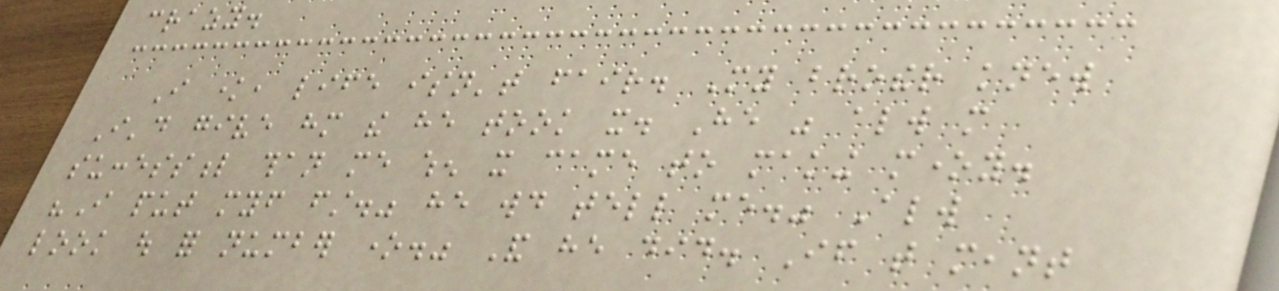crazy.
I know, life isn't fair. My brother knew
I'd give him the he took it. He was always more
successful than me when it came to making money.
"I put myself first." he would tell me." Always
look out for number one." And he did. If that meant
